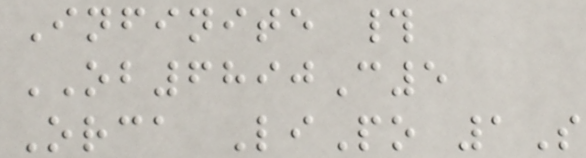Infinite #
OB6890C5
Orca LiPo 1S
